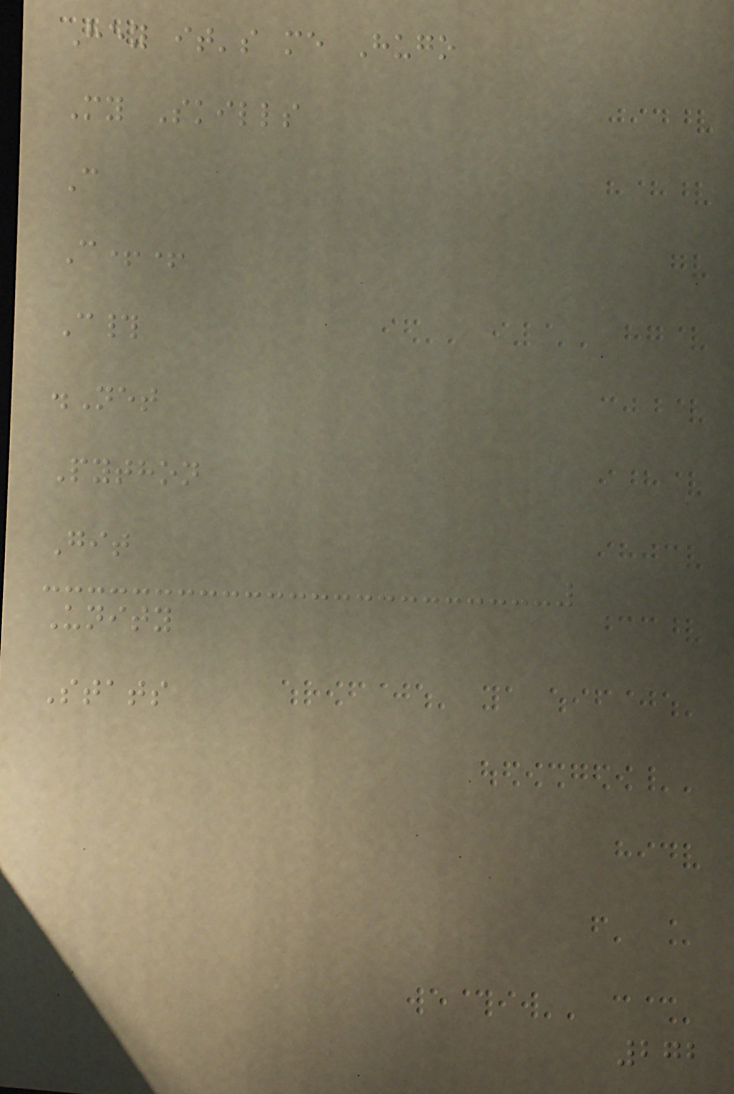Hey it's me Hugo
My Skills
C
C++
C#
.Net
Python
Git
Unity
Stats
272
